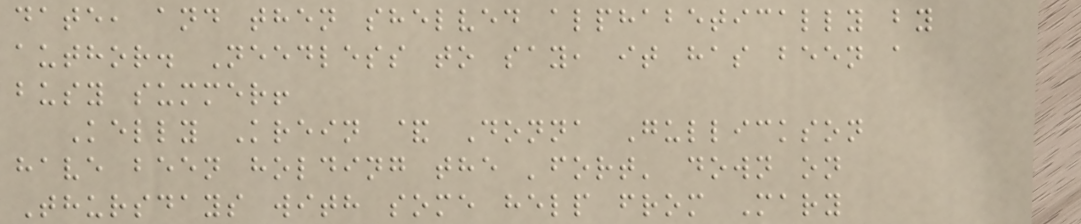date, and then shelved alphabetically by
author. Needless to say, it has been a
busy summer!
Kelly Krein & Donna Gullickson
have been holding the 'fort' down on
Thursdays with some help from Mary
